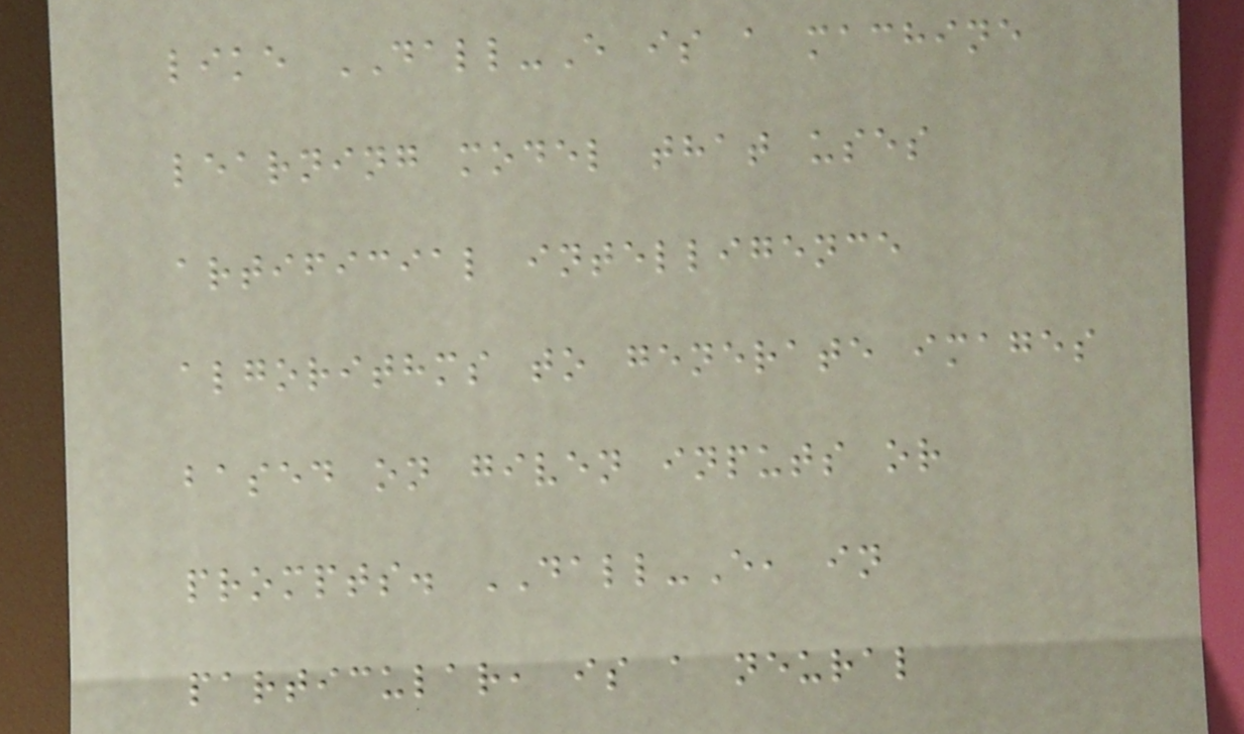like DALL-E is a machine
learning model that uses
artificial intelligence
algorithms to generate images
based on given inputs or
prompts. DALL-E, in
particular, is a neural
